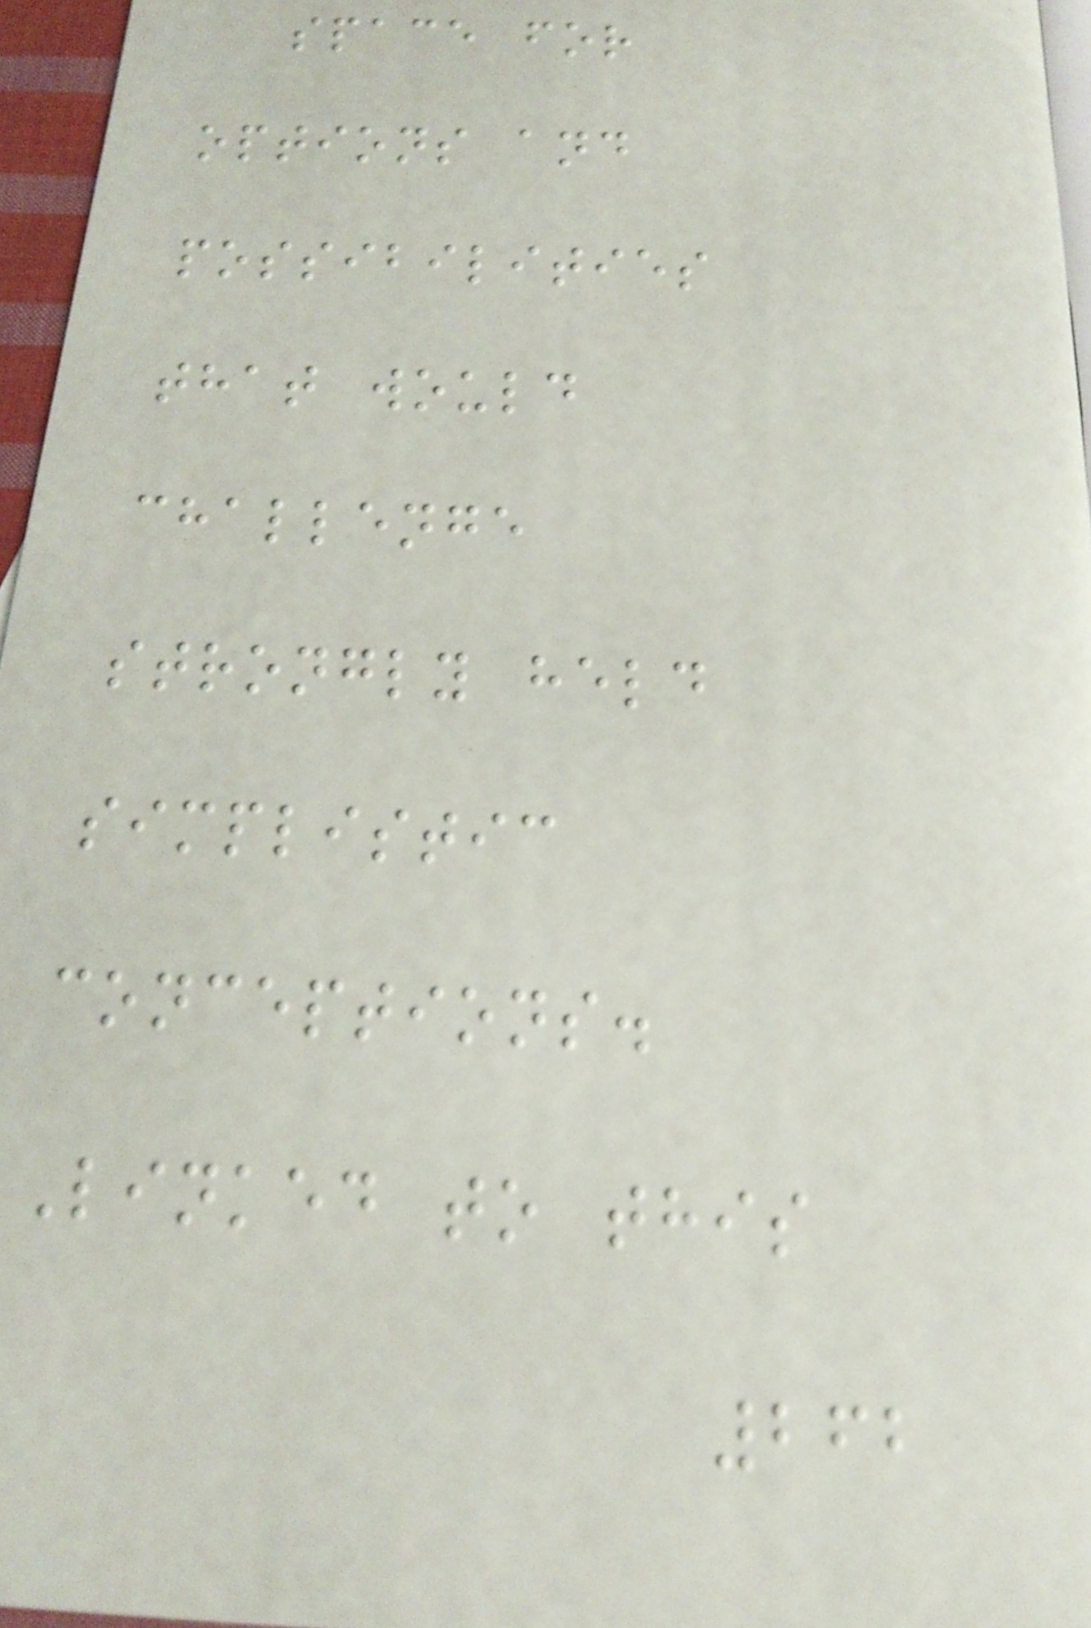space for
options and
possibilities
that would
challenge
strongly held
simplistic
conceptions.
Linked to this
262
